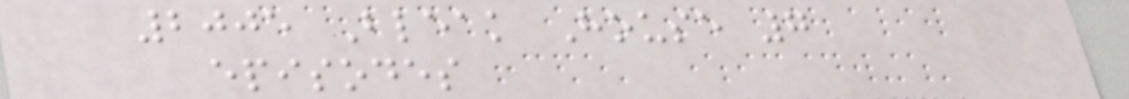2005 Bleak House 7
episodes
